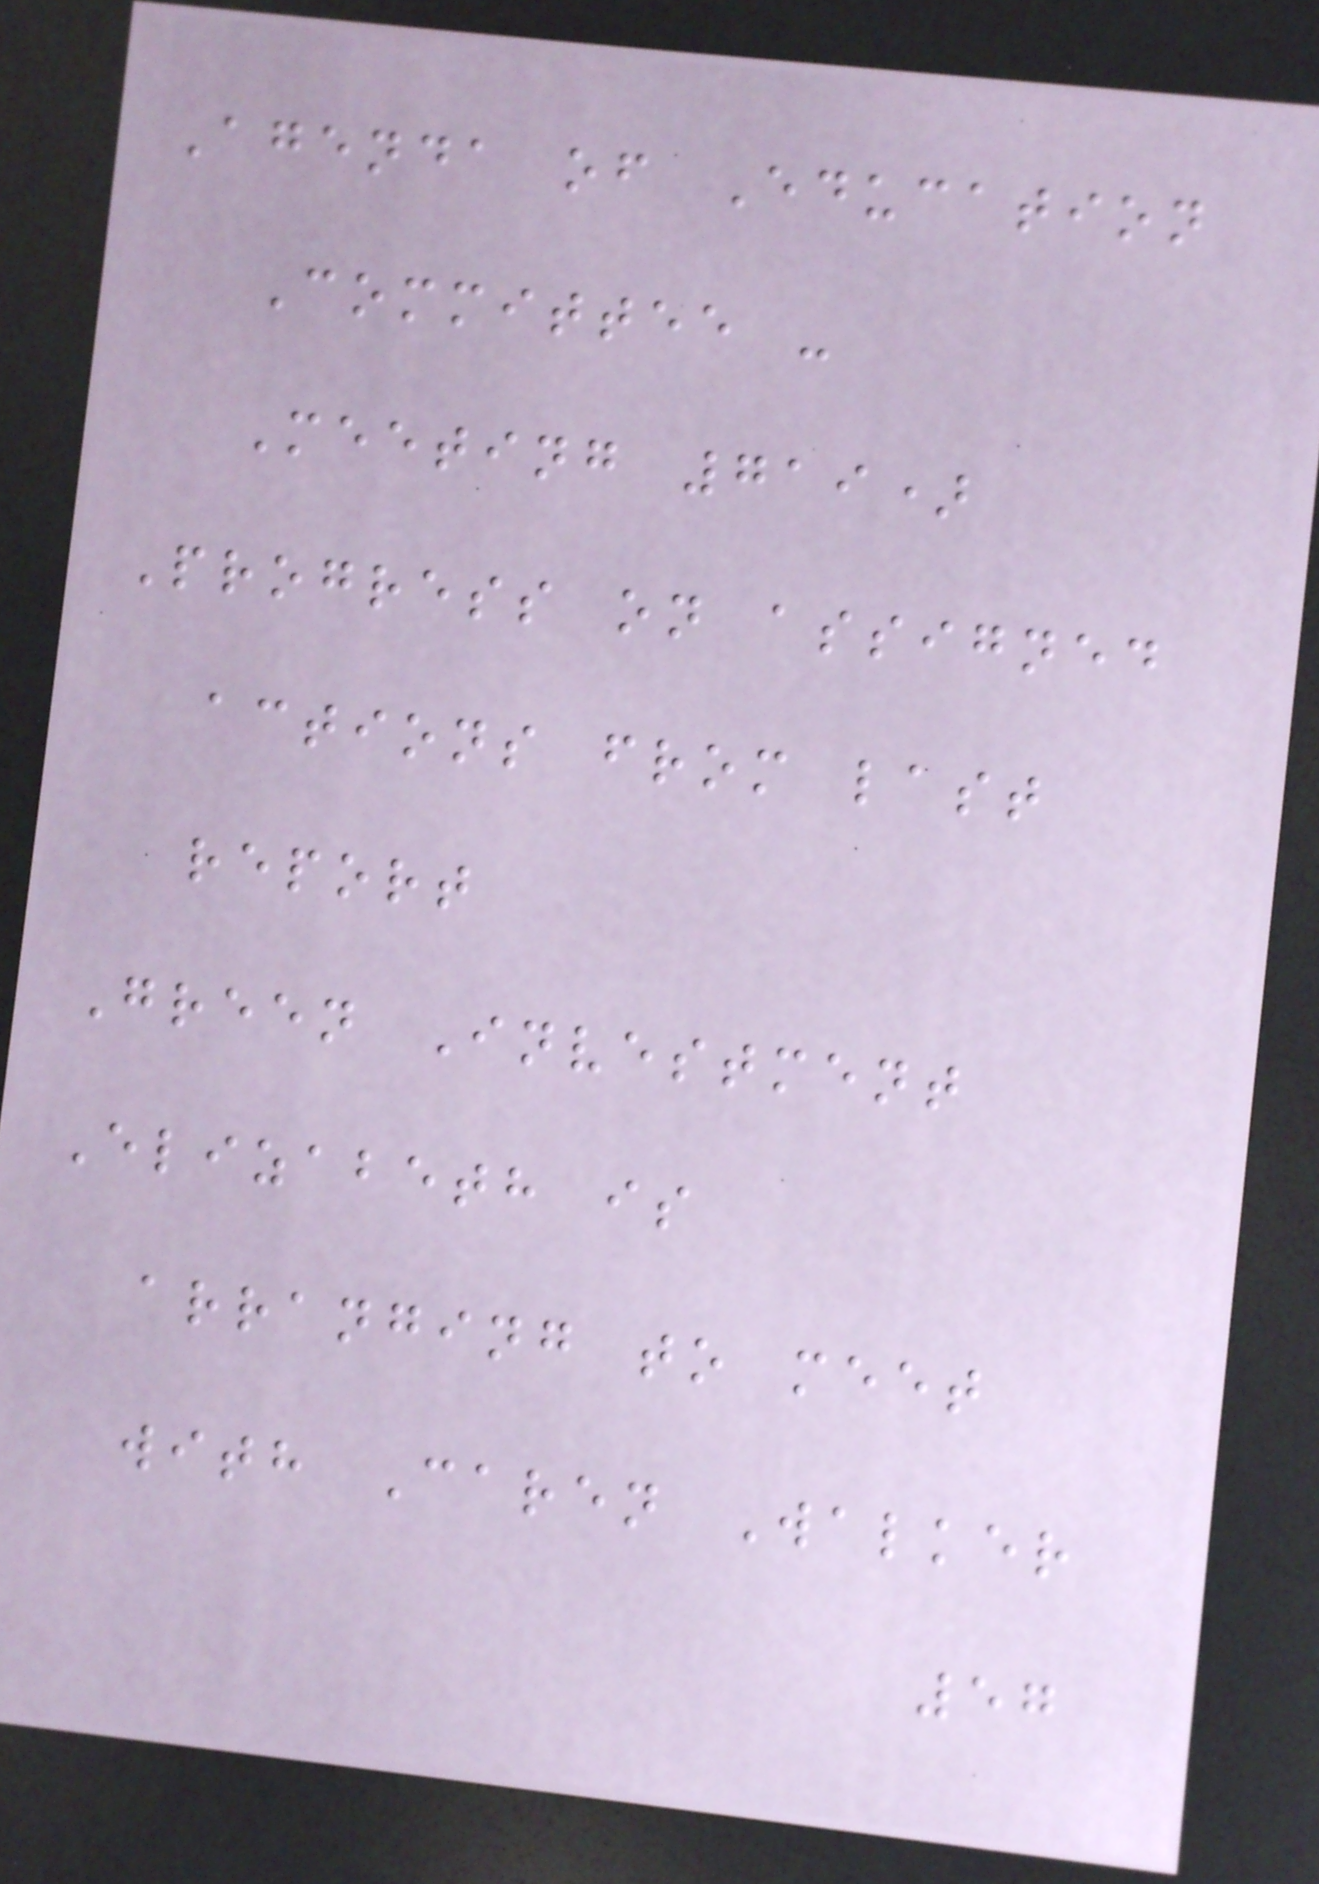Agenda of Education
Committee -
Meeting 719)
Progress on assigned
actions from last
report
Green Investment
Elizabeth is
arranging to meet
with Caren Walker
57
